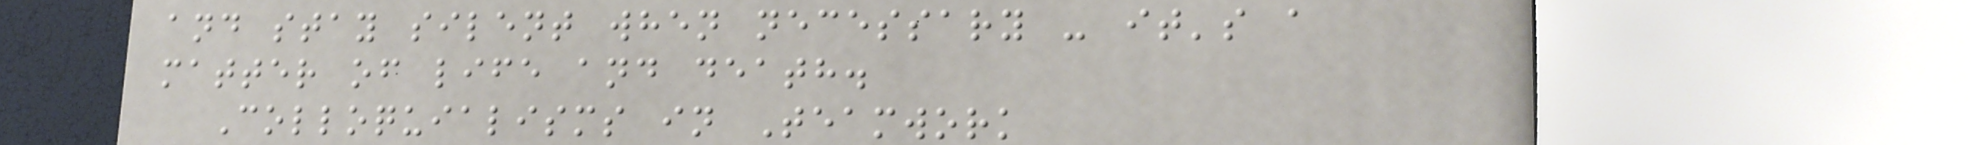and stay silent when necessary - it's a
matter of life and death.
Colloquialisms in Teamwork
